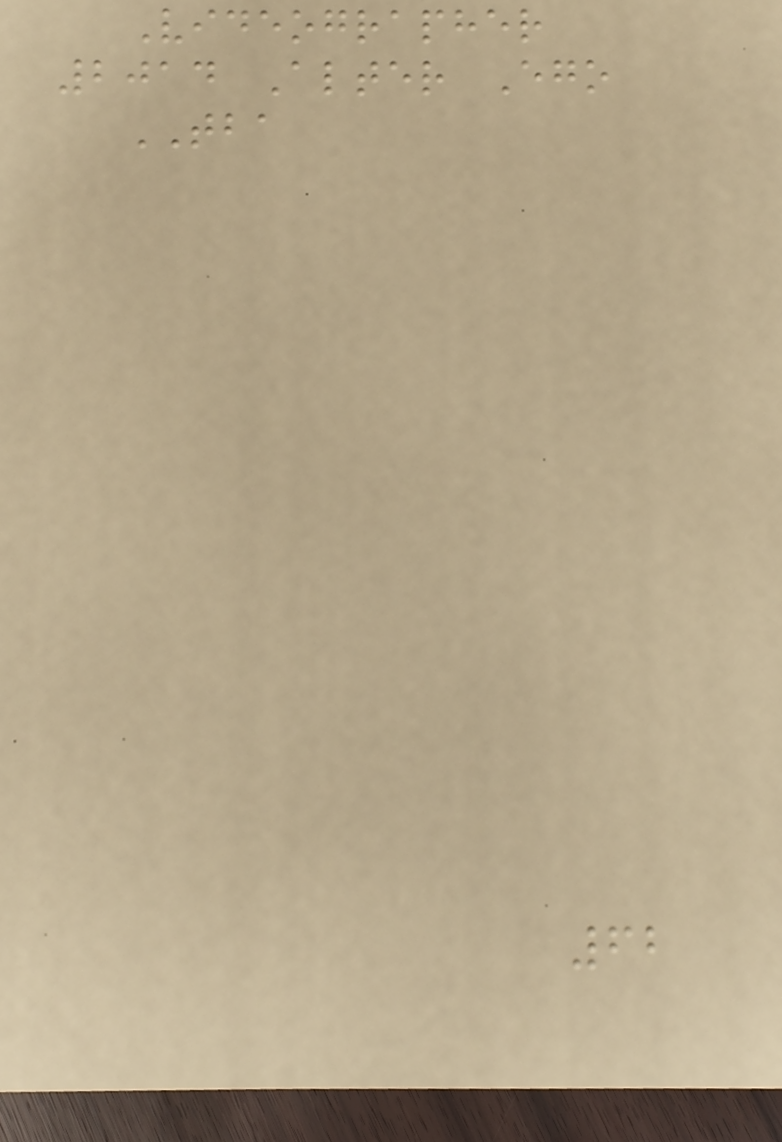Videographer
2014 Alter Ego
TBA
62
